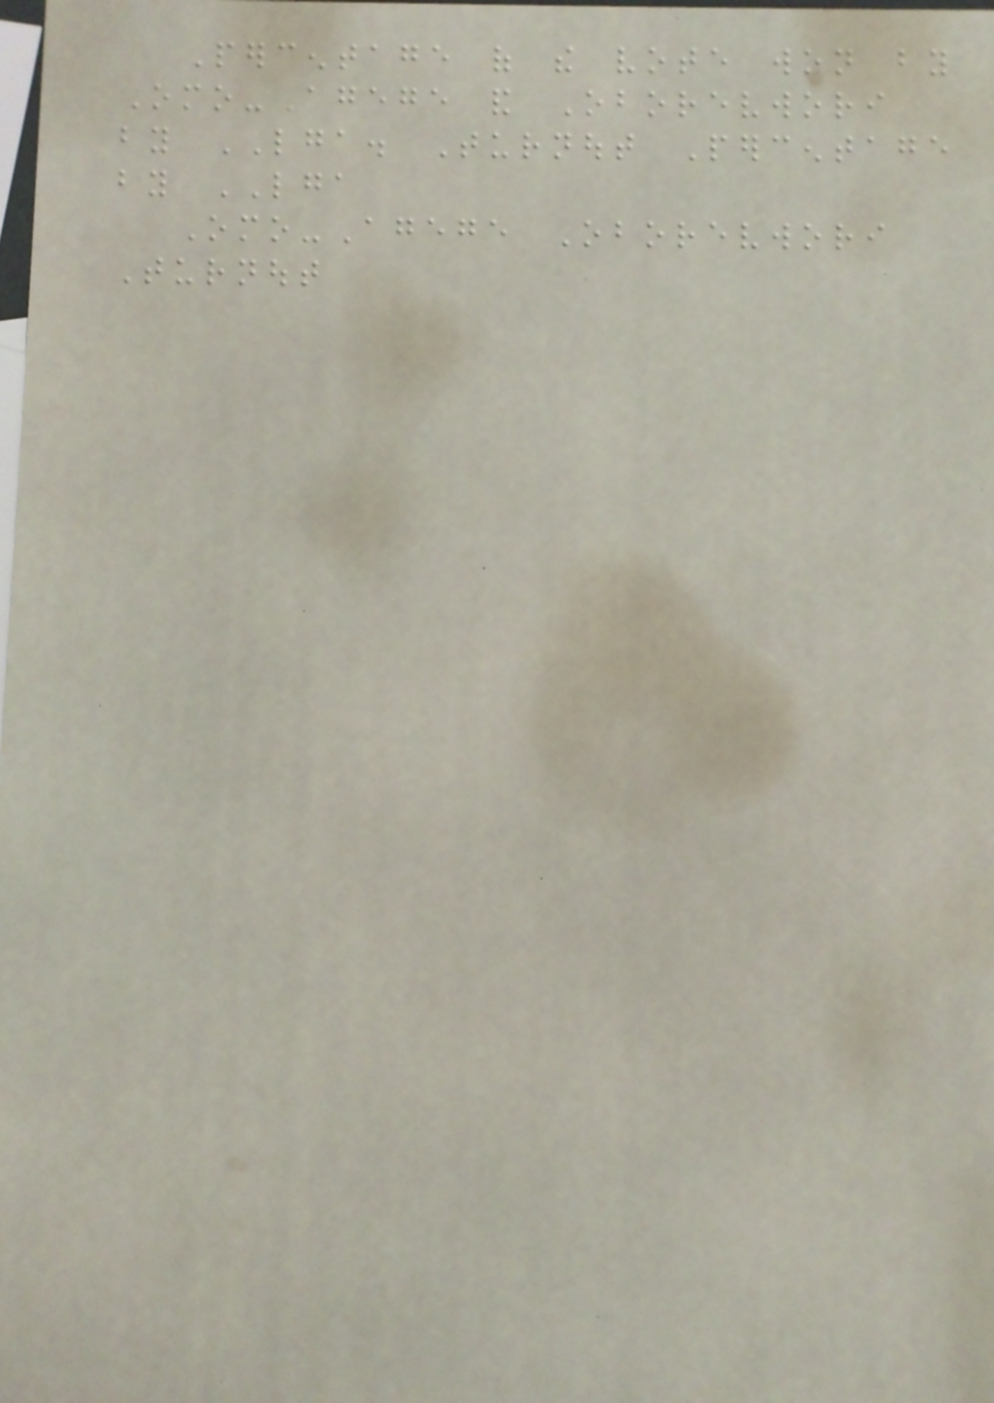Percentage of the vote won by
Omo-Agege and Oborevwori
by LGA. Turnout Percentage
by LGA
Omo-Agege Oborevwori
Turnout
